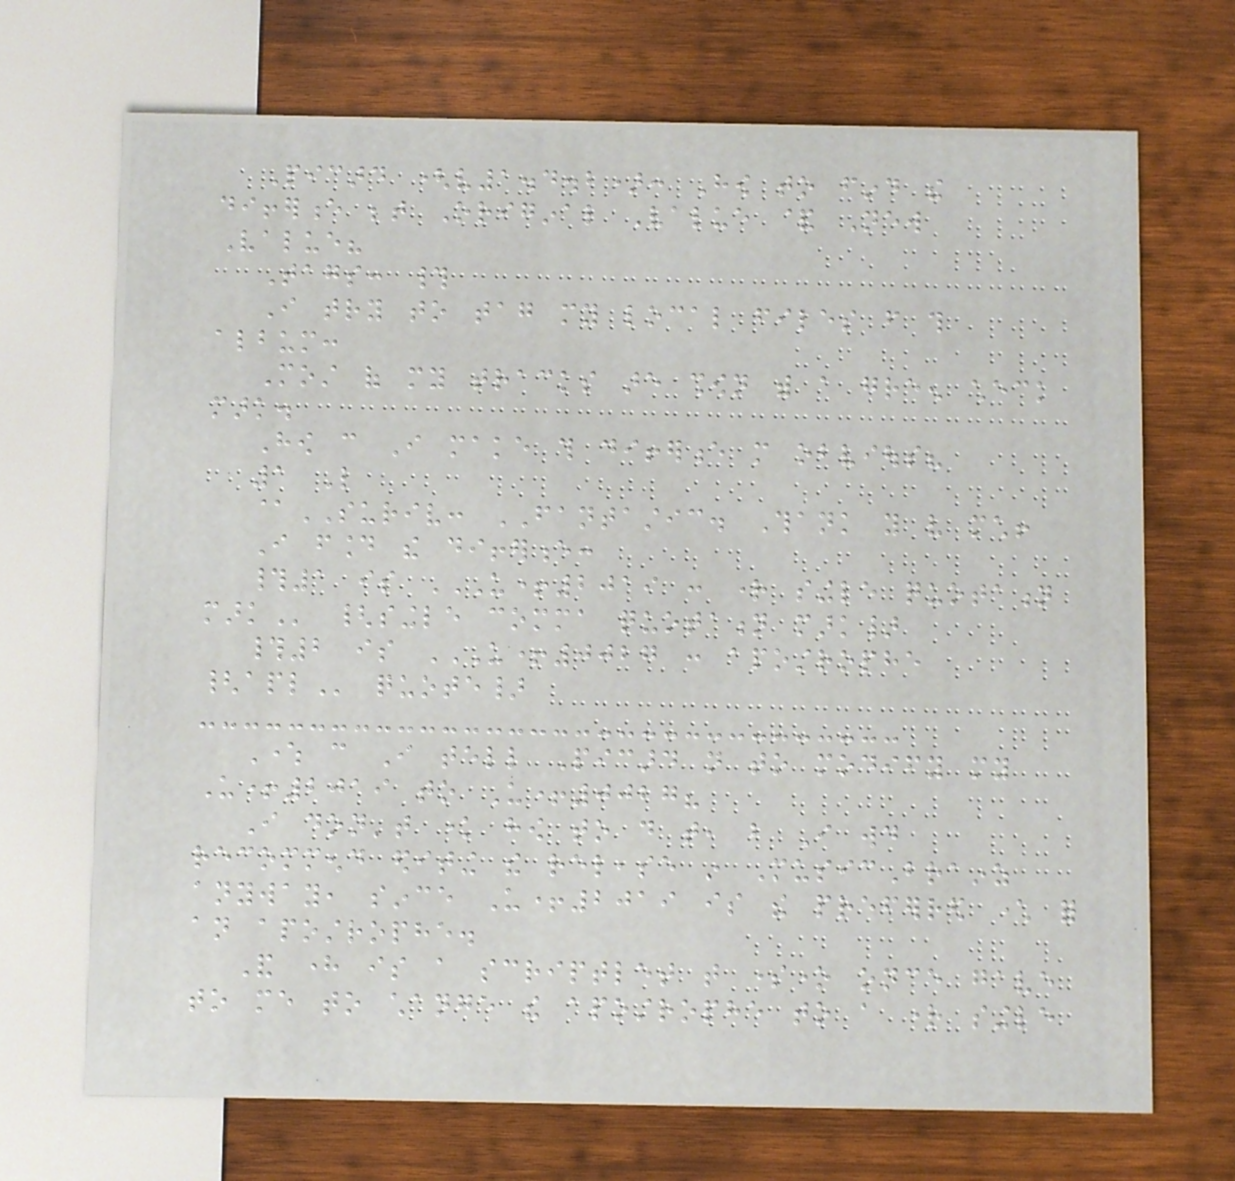Picard (v1.4.2): How to find the
difference between Original Value & New
Value?
Tags: #
I try to tag my local files from this
album:
Most of my tracks are shown with a green check
mark.
How can I make this difference more obvious?
1 Like
@SURIV: FANTASTIC. Thank you very much!
I found the difference:
#1 is U+2019 : RIGHT SINGLE QUOTATION
MARK {single comma quotation mark}
#2 is U+0027 : APOSTROPHE
{APL quote}
Where can I tell Picard not to modify my
U+2019 to U+0027?
I don't know how to do that, but I would
recommend editing the release in MusicBrainz
anyway, since U+2019 is the preferred character for
an apostrophe.
And here is a scriptlet that someone once gave
to me to change the apostrophe to a right single
